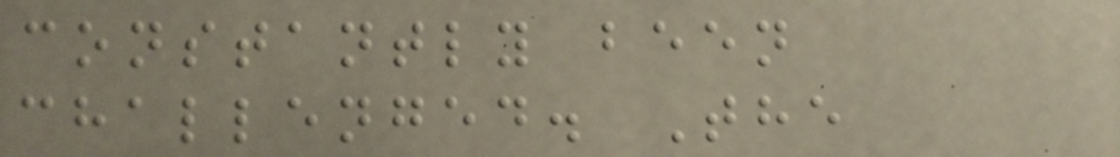constantly been
challenged. The
